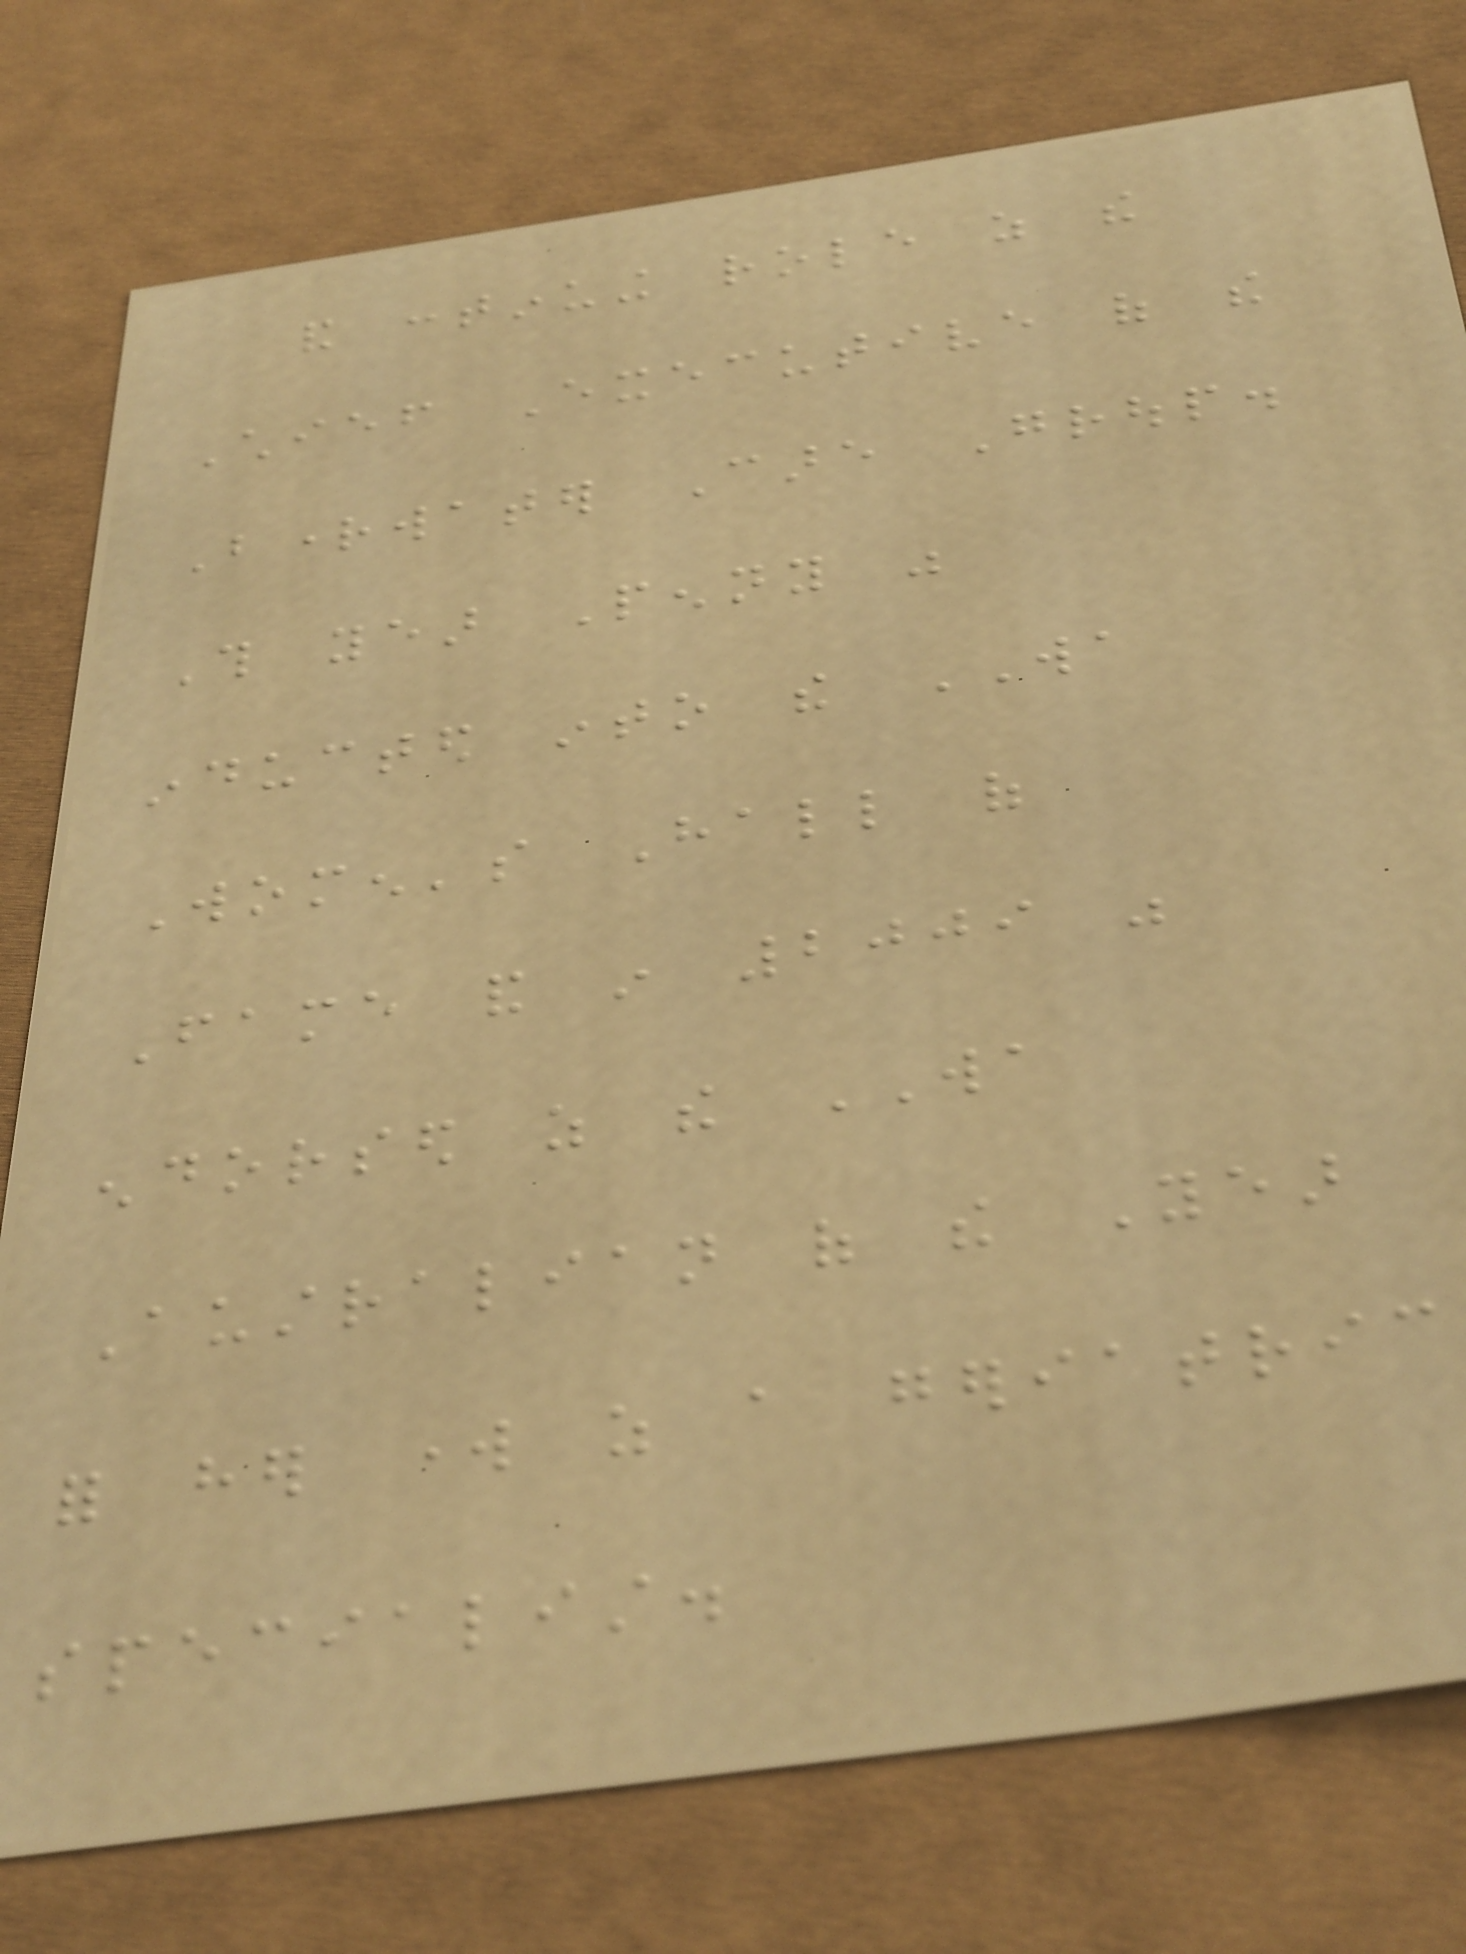and continuing role as the
Chief Executive of the
Brightwater Care Group.
This year Penny was
inducted into the WA
Women's Hall of
Fame and in 2009 was
endorsed as the WA
Australian of the Year
for her work as a geriatric
specialist.
